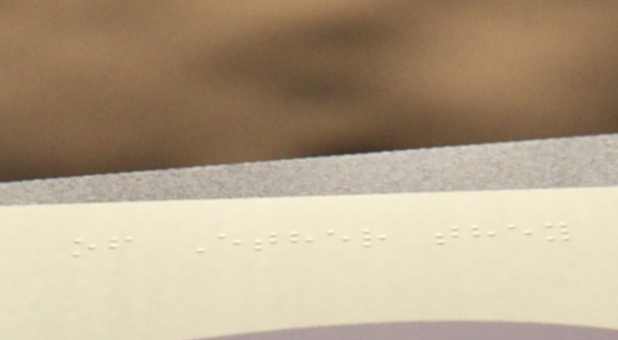of Ether they
